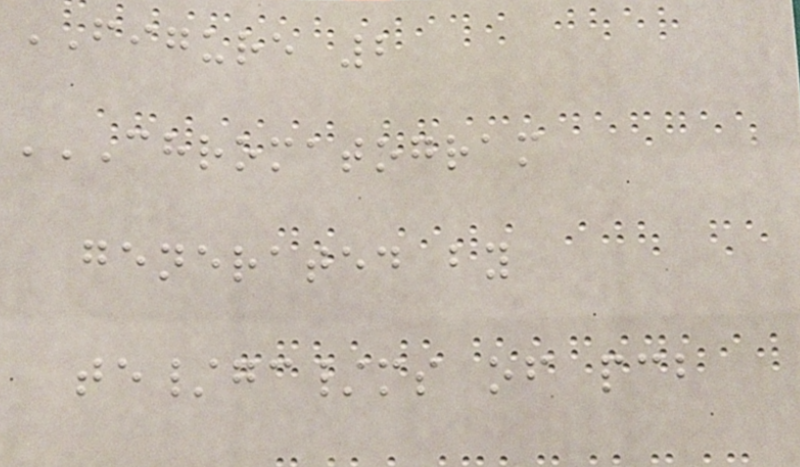FIGURE 2
CHROMATOGRAM
GENERATED BY
TE/GC/MS OF PCB
